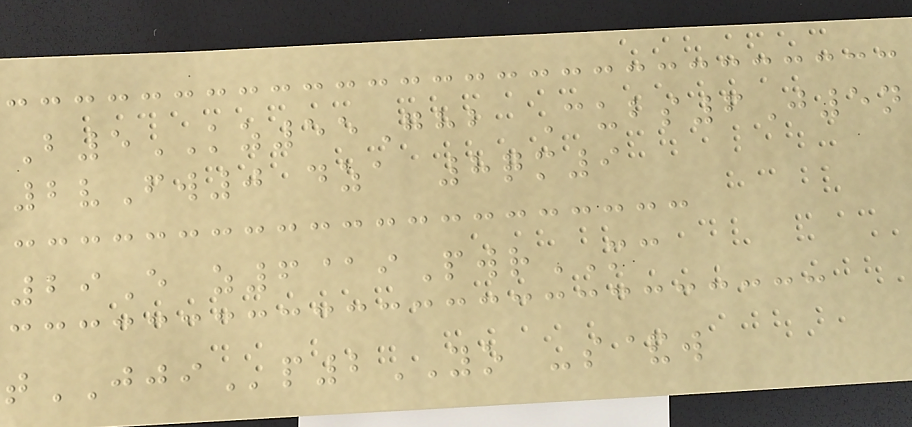B5KZ55Ghb Cubs6J5n
2vFw0 dza 8qm9
29E z6@iPwrMC
tJJIp2YO -s&w
